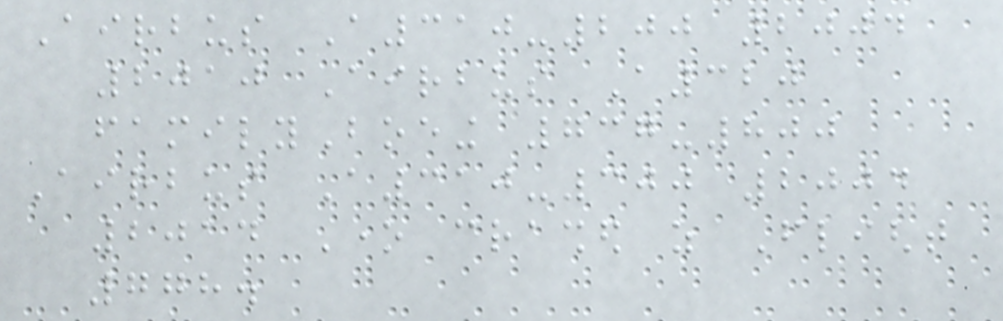Airbus A310-200 2004
2010 Airbus A320
familyBoeing 737-800
Airbus A310-300 2004
2014 One crashed as Flight
778.
